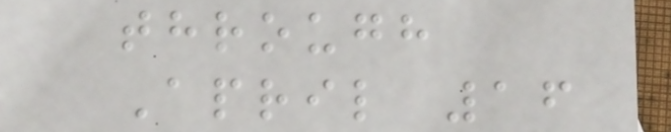through
April 16
